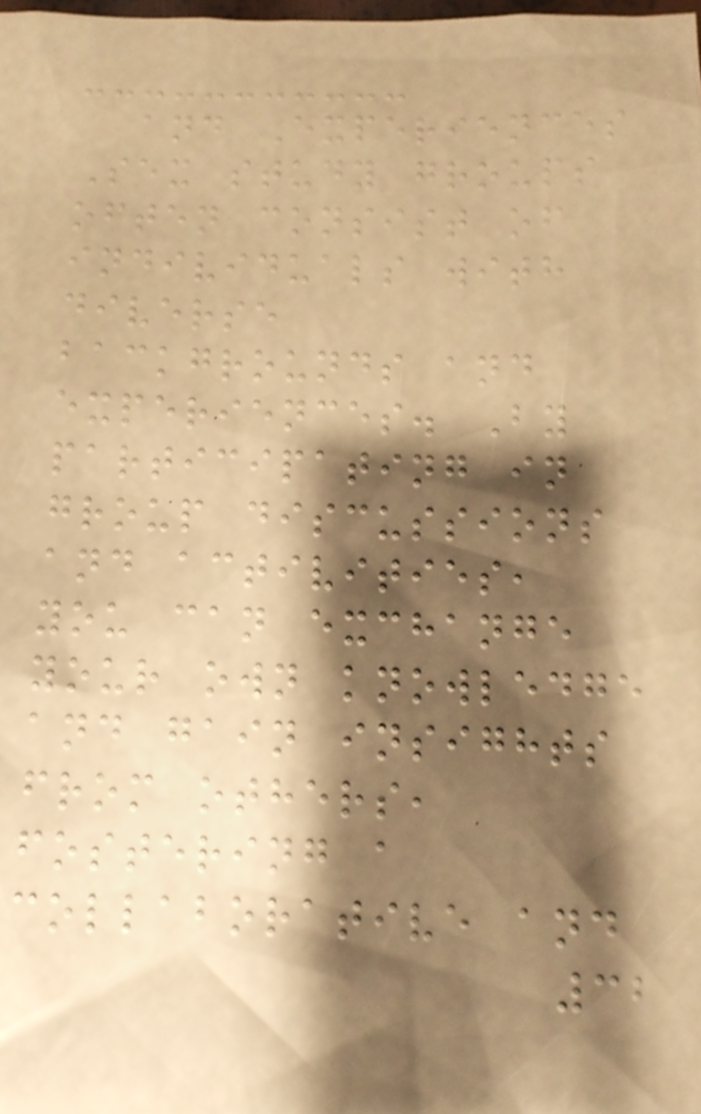and Experiences
Sex study groups
often consist of
individuals with
diverse
backgrounds and
experiences. By
participating in
group discussions
and activities,
you can exchange
your own knowledge
and gain insights
from others,
fostering a
collaborative and
32
